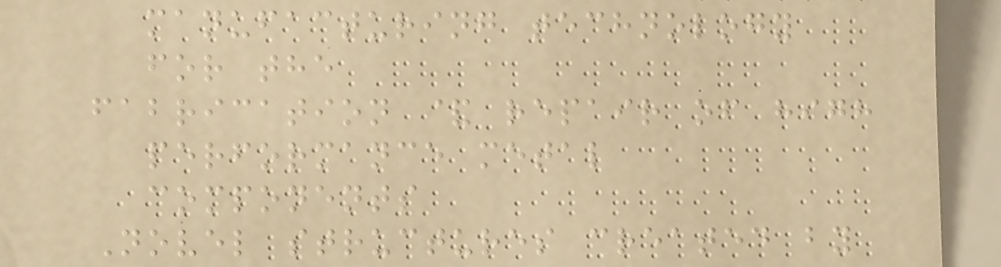manufacturing technology
for the
fabrication & repair of high
performance metal
components
Novel structures created by
